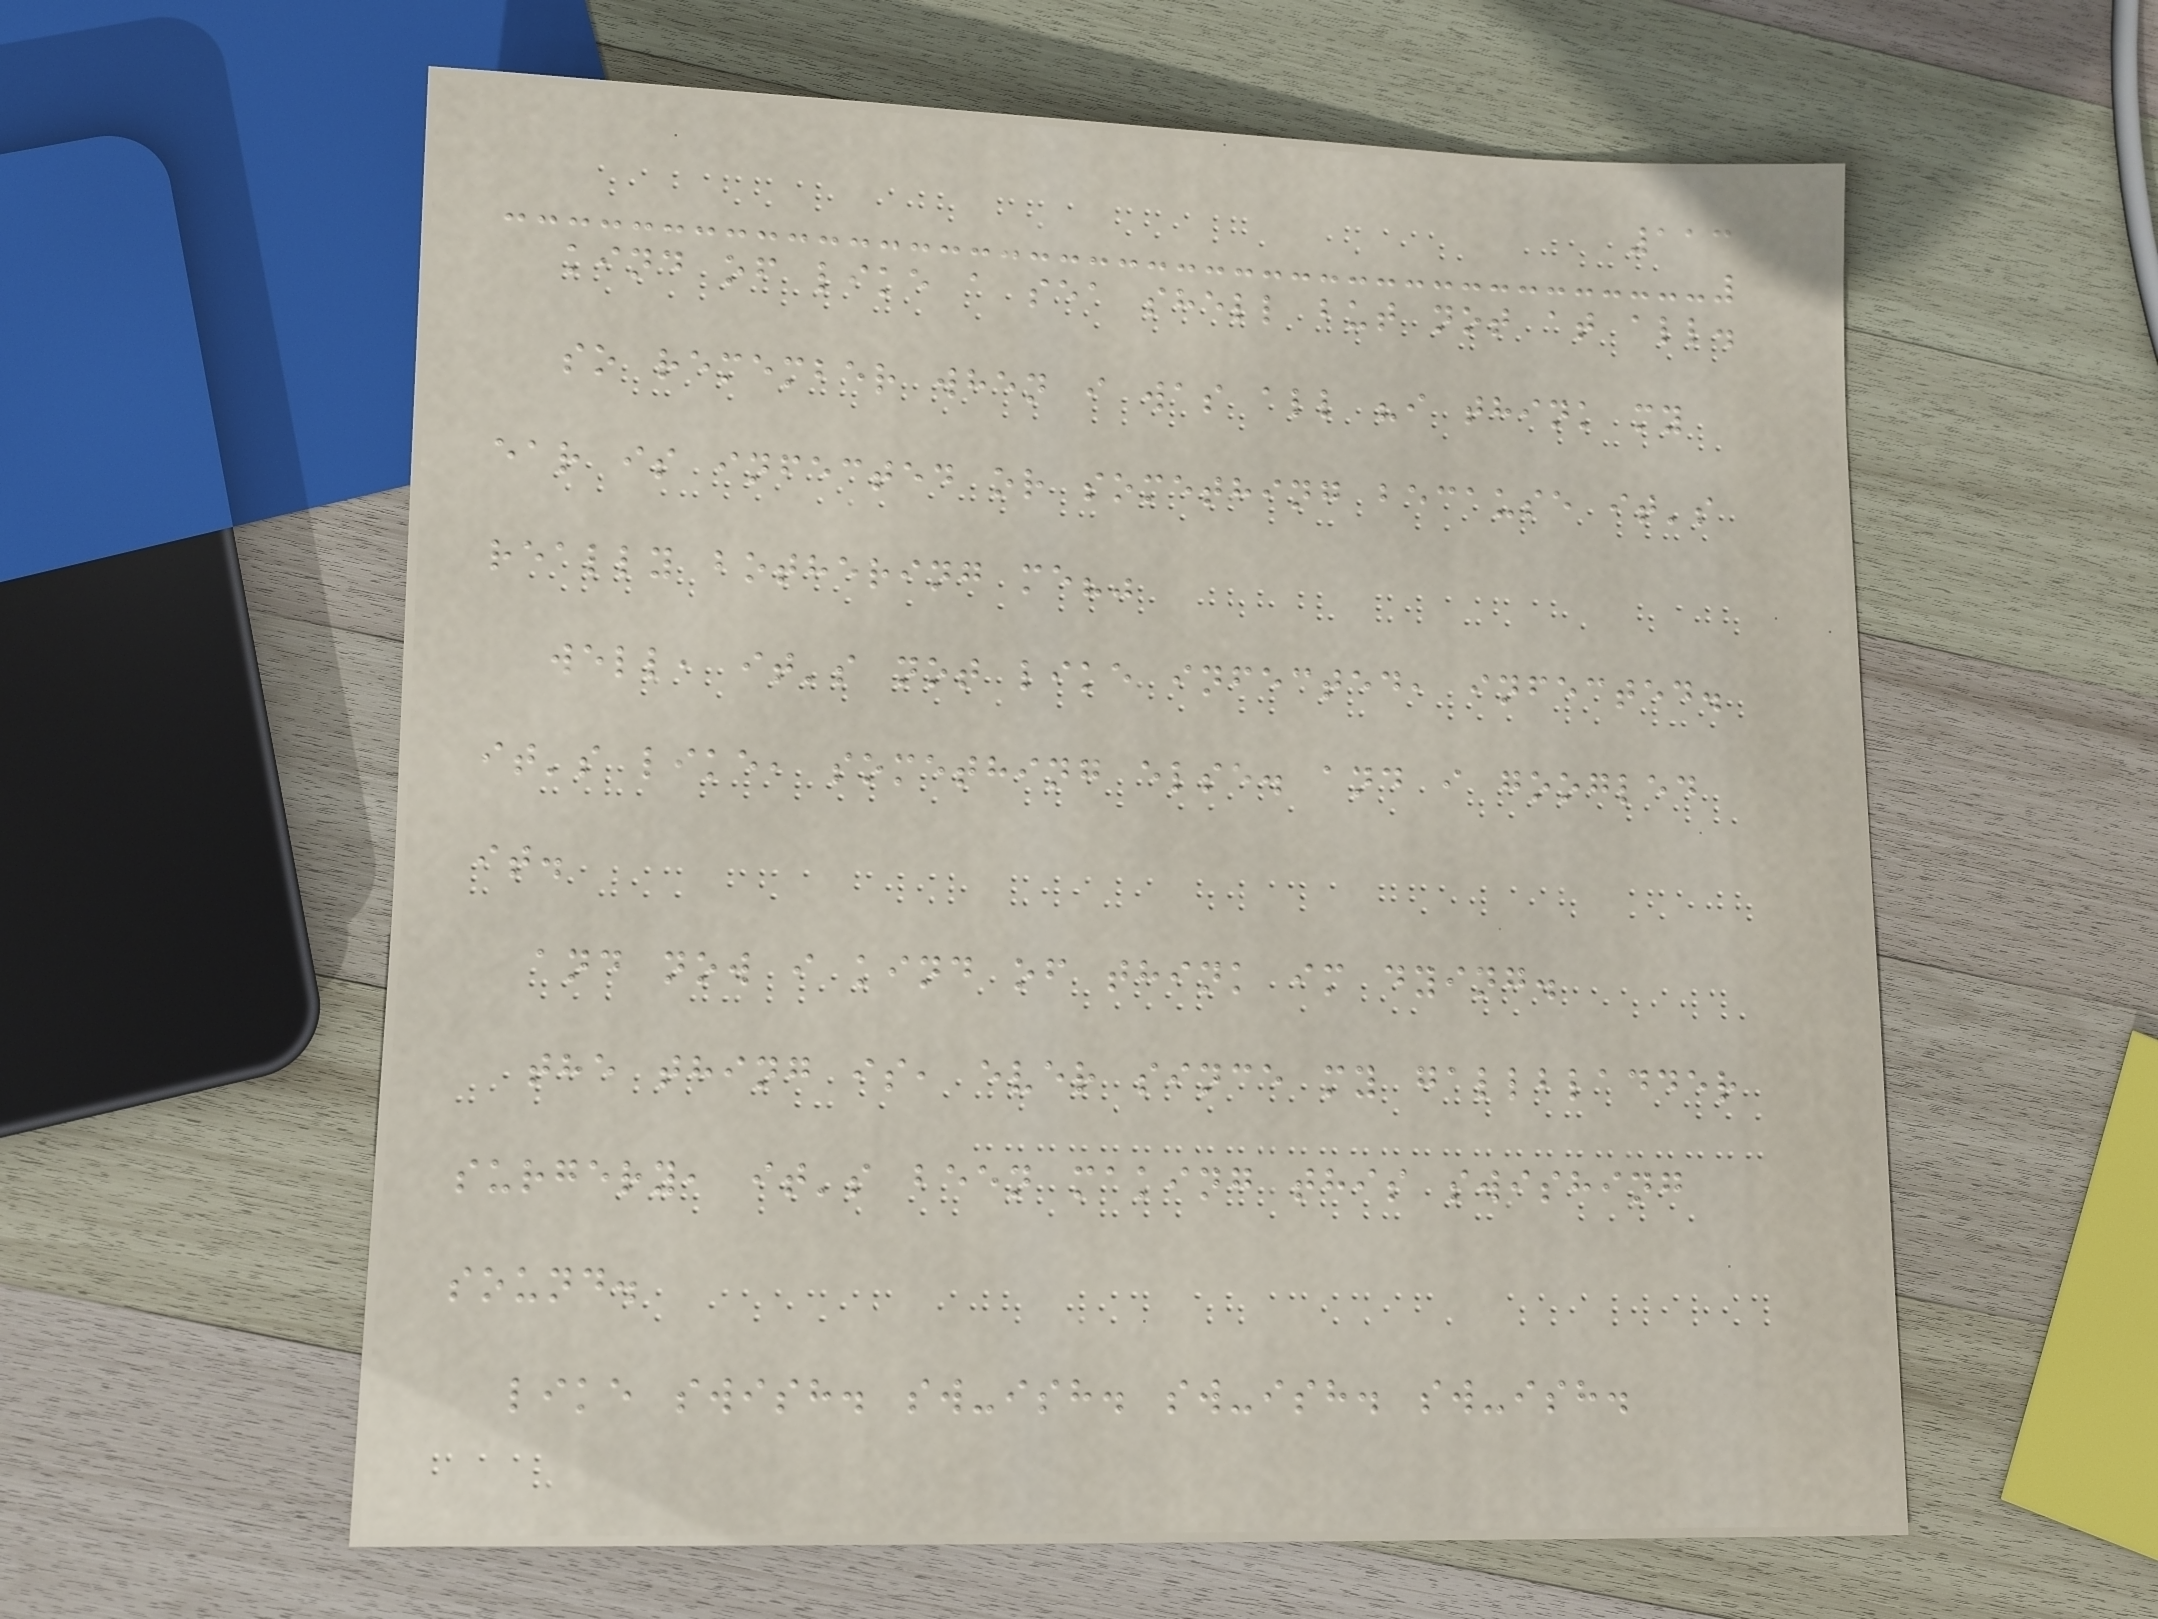113
kind of like a sea shell but not at all.
so remember when i was all "i think my
ear is infected or something because it's
really bothering me?"
well, it's not like infected, infected.
it's like, something else. and i googled
it.
and now i kind of think im dying.
the thing is, ever since my gallbladder
surgery, it's been making this swishing
sound.
like swish. sw-ish. sw-ish. sw-ish.
